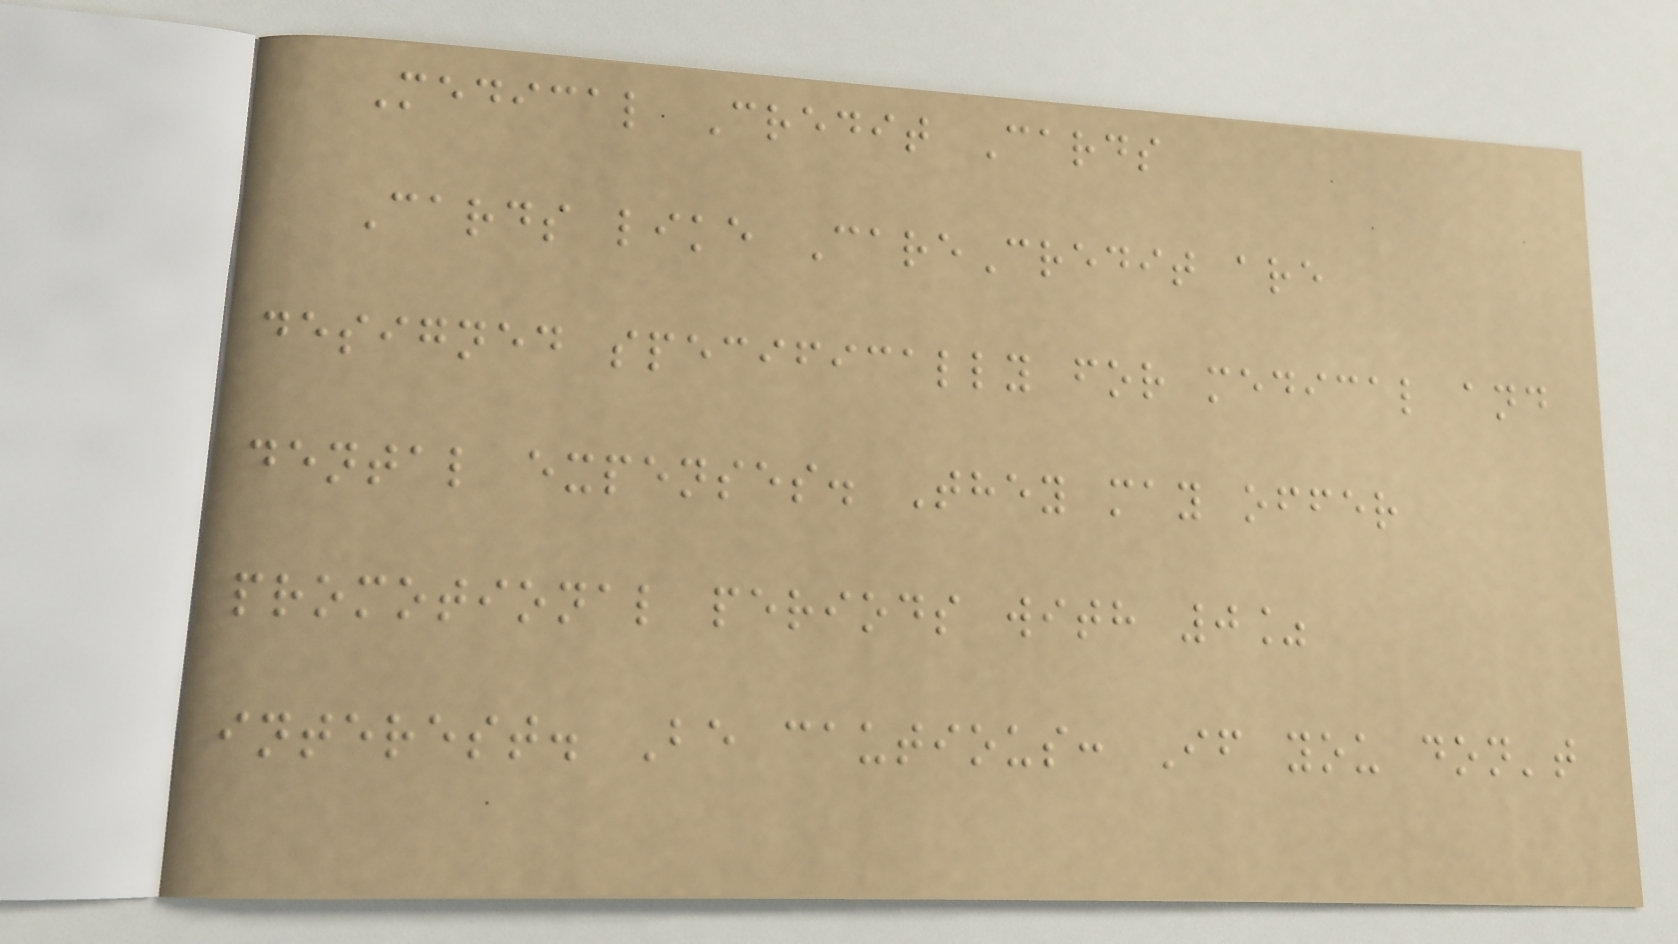Medical Credit Cards
Cards like CareCredit are
designed specifically for medical and
dental expenses. They may offer
promotional periods with 0%
interest. Be cautious: If you don't
